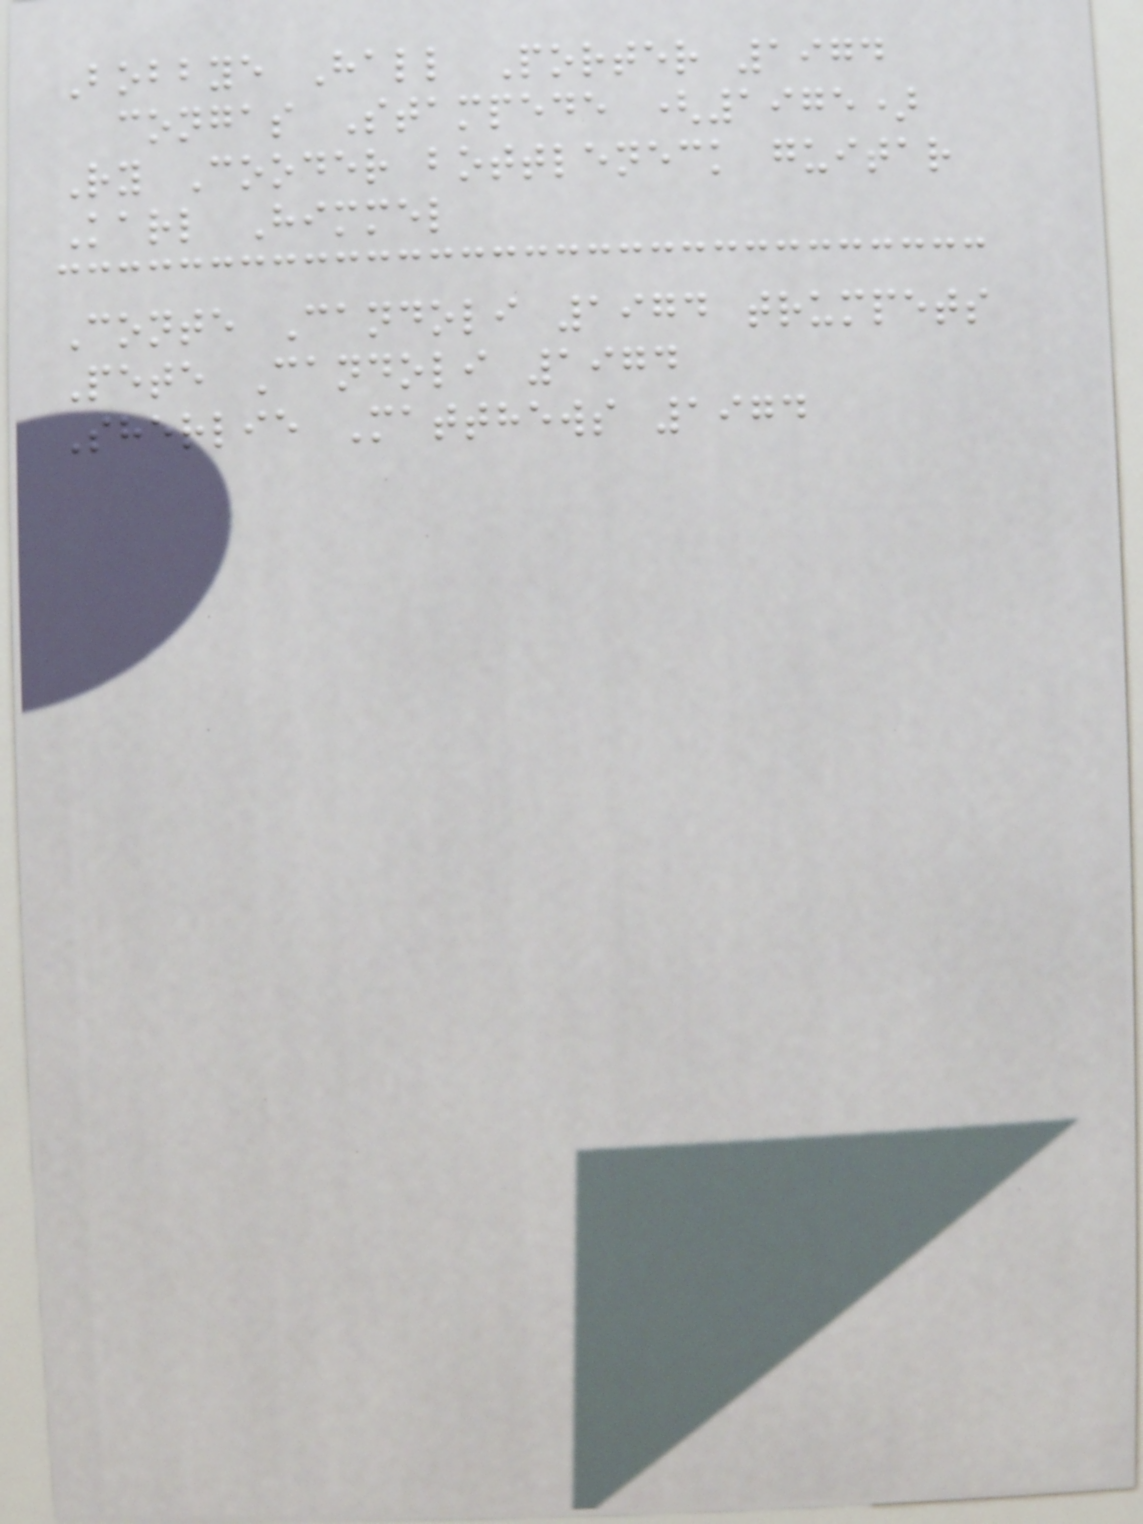Bobbye Hall Porter 1974
congas Stampede (1975)
Ry Cooder bottleneck guitar
Karl Himmel
Conte Candoli 1974 trumpets
Pete Candoli 1974
Sherlie Matthews 1974
